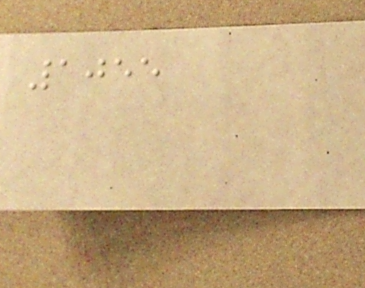1055
